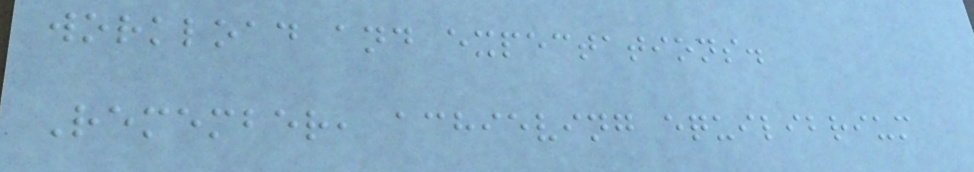workload and expectations.
Remember, achieving equilibrium
